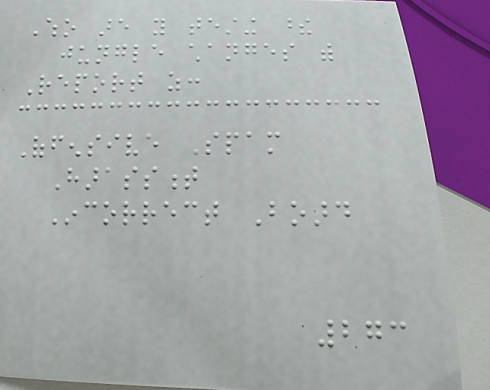Who are you testing these
jungle changes with
Report as:
Offensive Spam
Harassment
Incorrect Board
273
